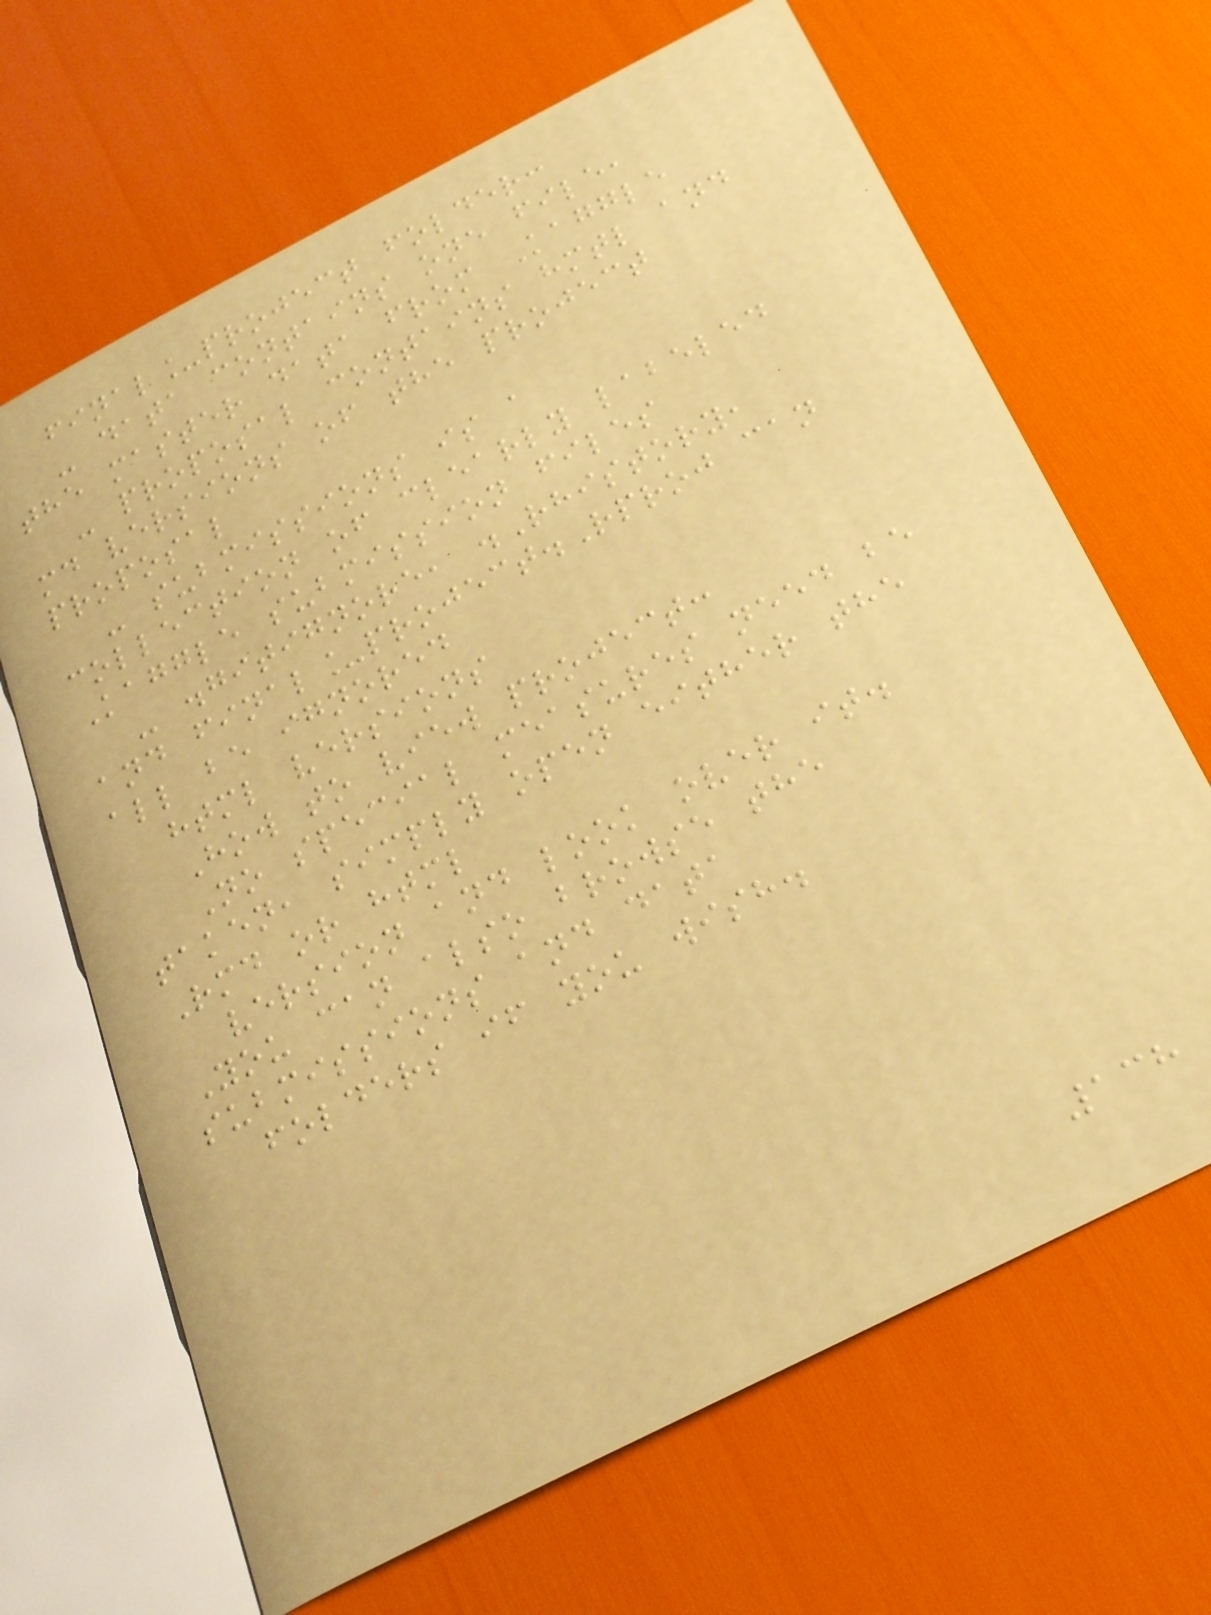final_project folder:
- data contains one file,
the master data from Kaggle
- proposal contains hmtl and
md versions of the project
proposal
- submissions is a
collection of clearly labeled
Kaggle submission files
- .gitignore, .Rhistory,
and final_project.Rproj can
all be ignored
html versions
How to view project:
No special measures need be
taken, simply open either the
Rmd or html
version and look over it.
You can also browse the
submissions and data
folders if you wish.
138
